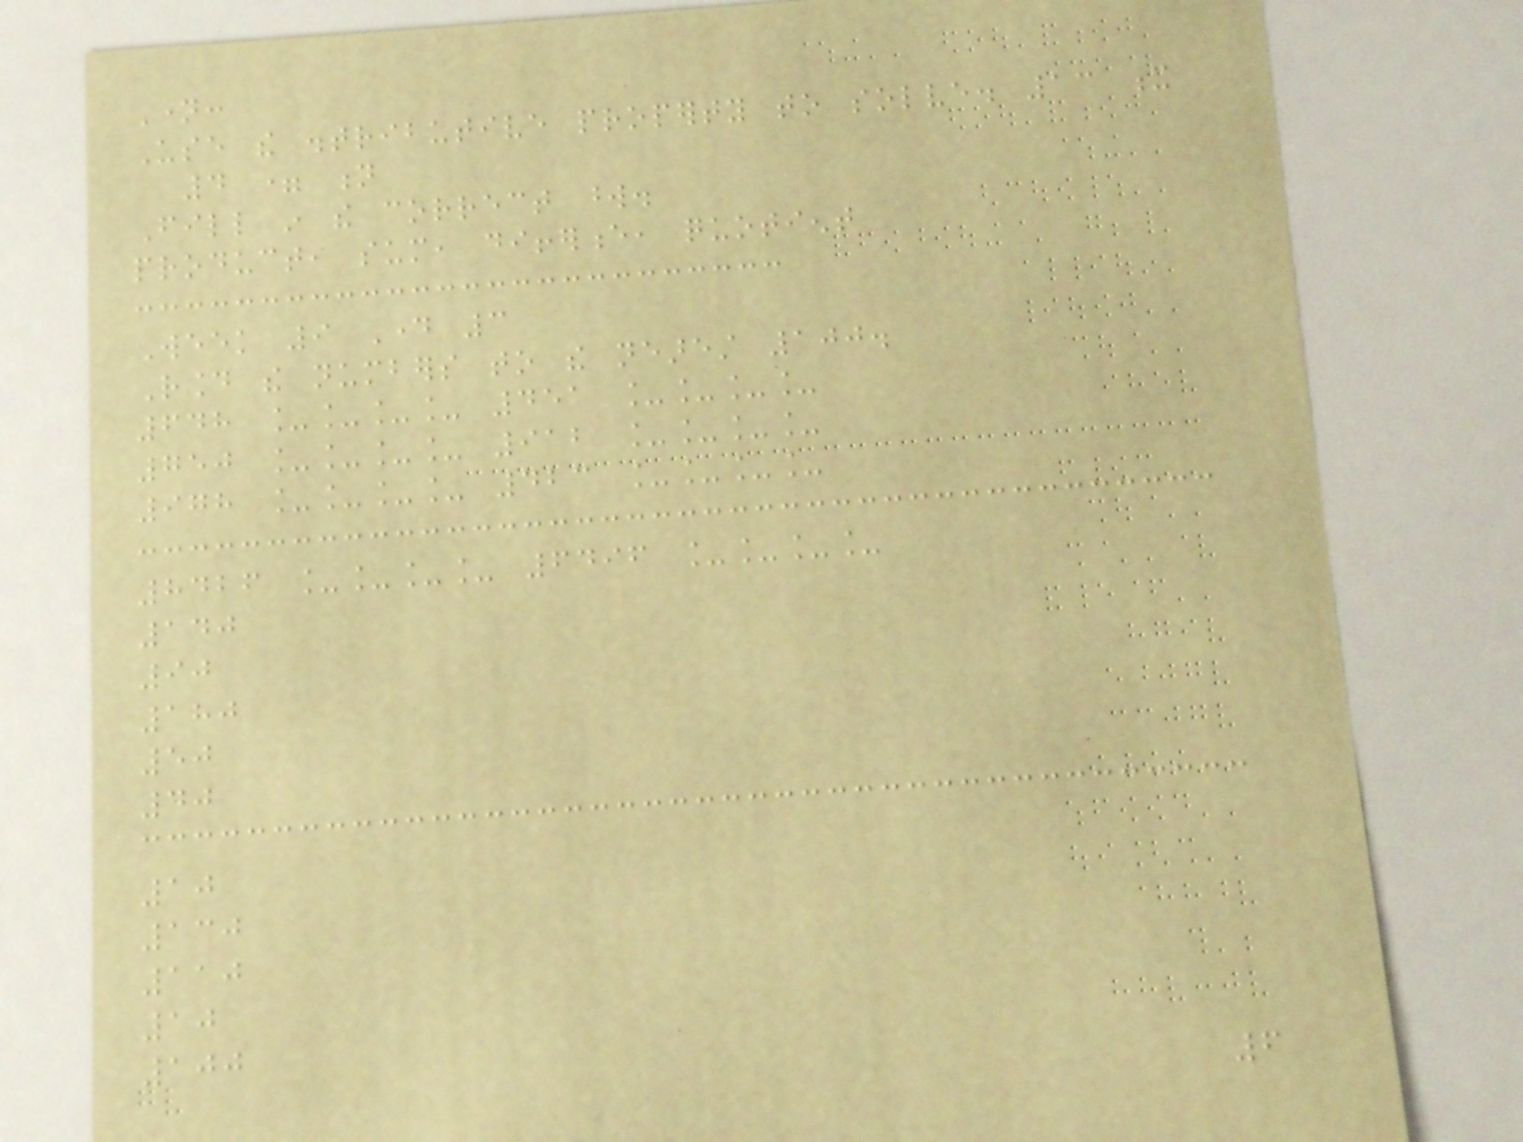Name:
Use the distributive property to solve. 13 x
4 = n
Fill in the correct word.
product, sum, difference, quotient
Week 9 Day 3
Round the numbers to the nearest 100.
648 ____ 451 ____
750 ____ 912 ____
978 ____ 423 ____
8426 ____ 6496 ____
140
90
180
50
40
10
130
110
10
100
6
